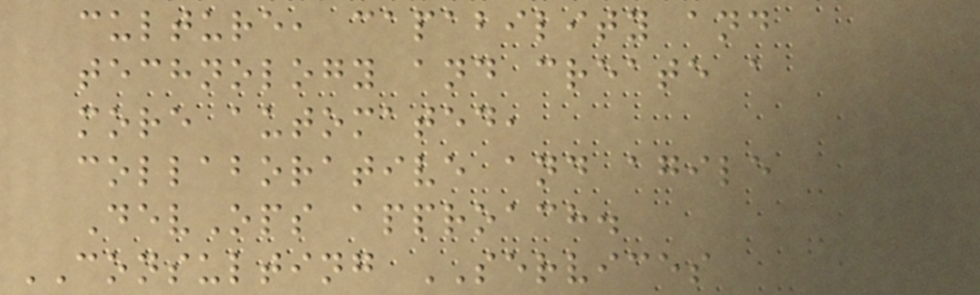culture, capability and
technology and create a
more automated,
collaborative and agile
DevOps approach.
CONSULTING SERVICES
